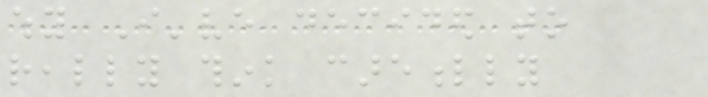why I've decided to
really think carefully
